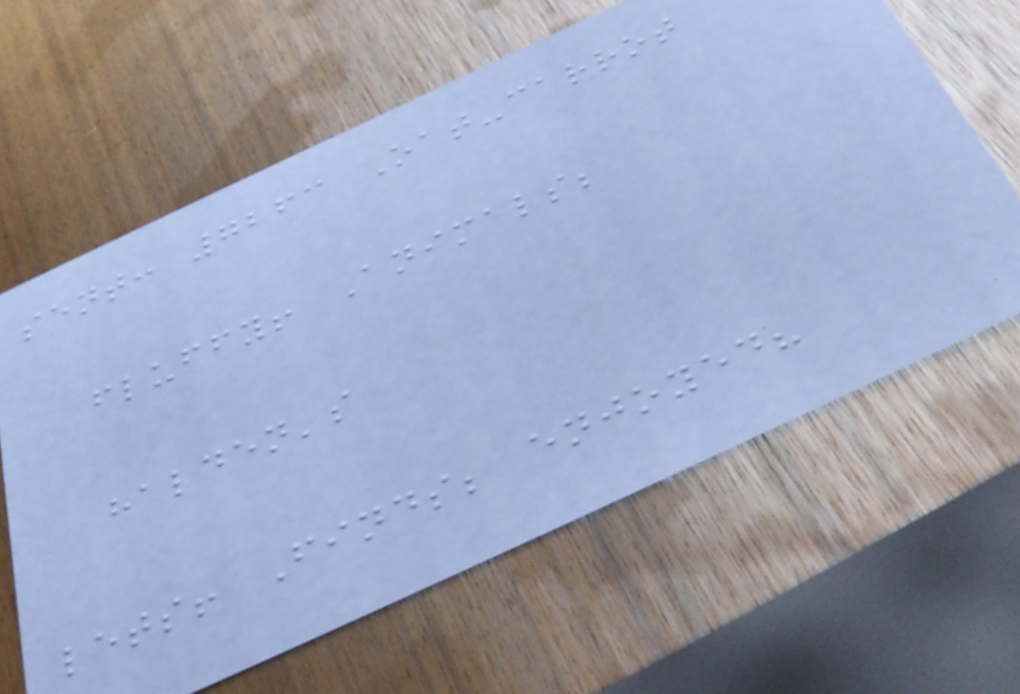sent: 7263 Oat-carrot
fluffy! Animals;
halden's
lets! Finds; enjoyed?
